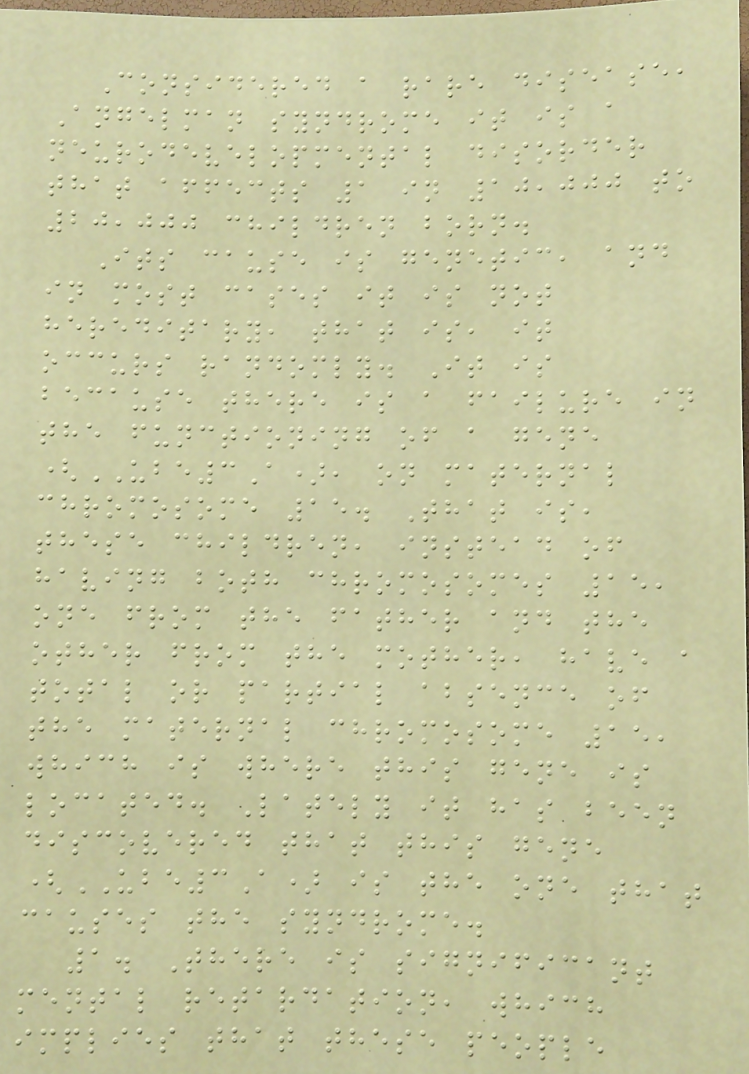Considered a rare disease,
Angelman syndrome it is a
neurodevelopmental disorder
that affects 1 in 10,000 to
20,000 children born.
Its cause is genetic, and
in most cases it is not
hereditary, that is, it
occurs randomly. It is
because there is a failure in
the functioning of a gene
(UBE3A), on maternal
chromosome 15. That is,
these children, instead of
having both chromosomes 15,
one from the father and the
other from the mother, have a
total or partial absence of
the maternal chromosome 15,
which is where this gene is
located. Lately it has been
discovered that this gene
(UBE3A) is the one that
causes the syndrome.
1. There is significant
mental retardation, which
implies that these people
